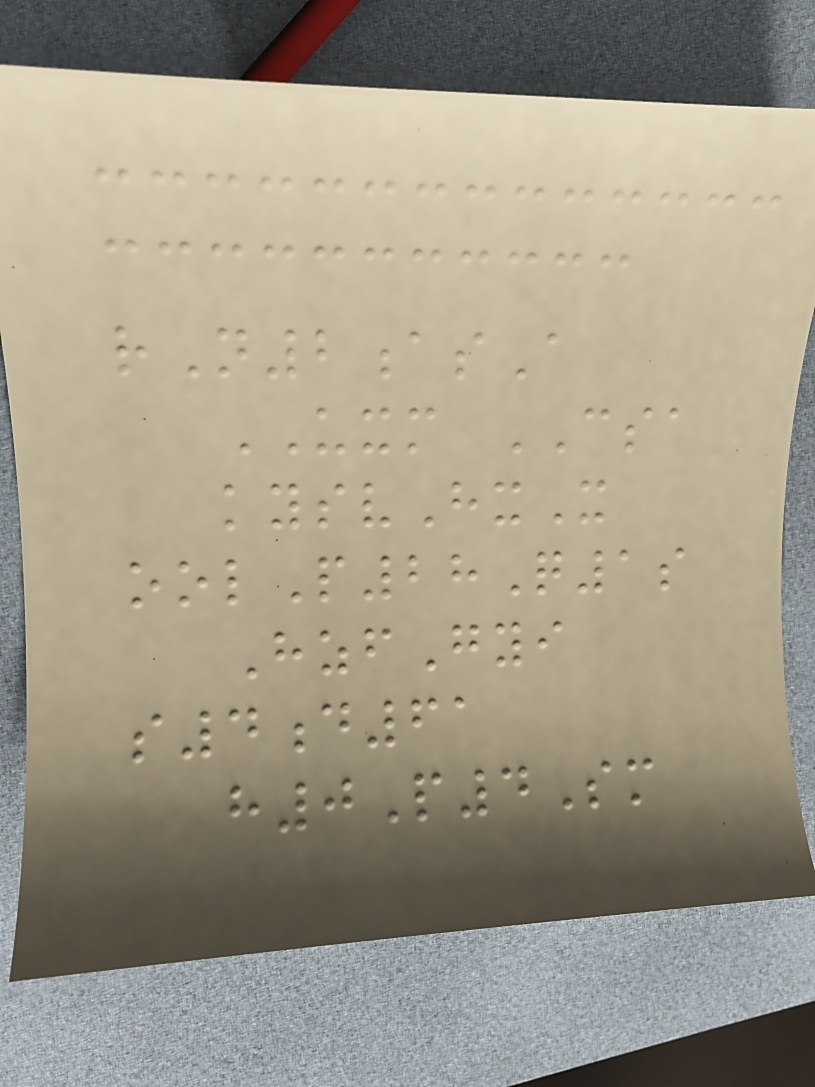rN2asA
UXM CSA
kysvHxX
oolP28Q1s
HzfGyi
s4d61
h0P4Sm
